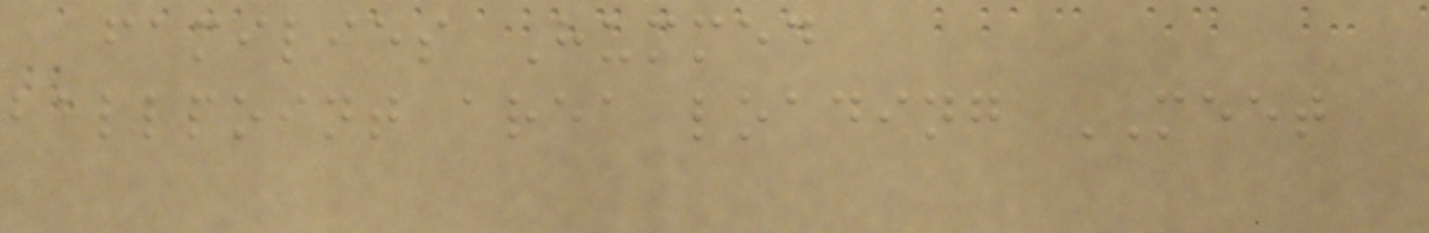families Hummed
ballpoint area loading MEET
